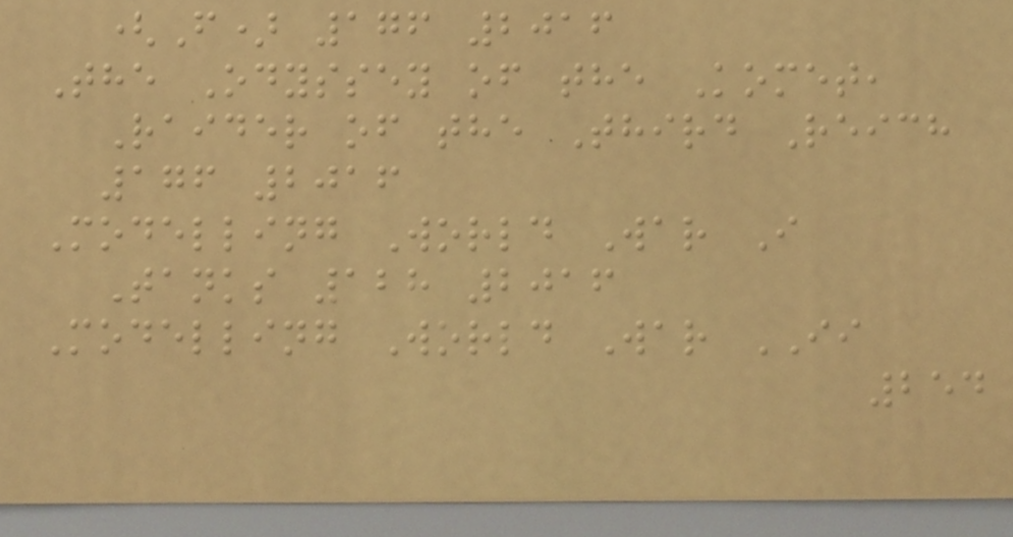(F) 176 2016
The Odyssey of the Komet,
Raider of the Third Reich
176 2016
Modelling World War I
Tanks 128 2016
Modelling World War II
254
